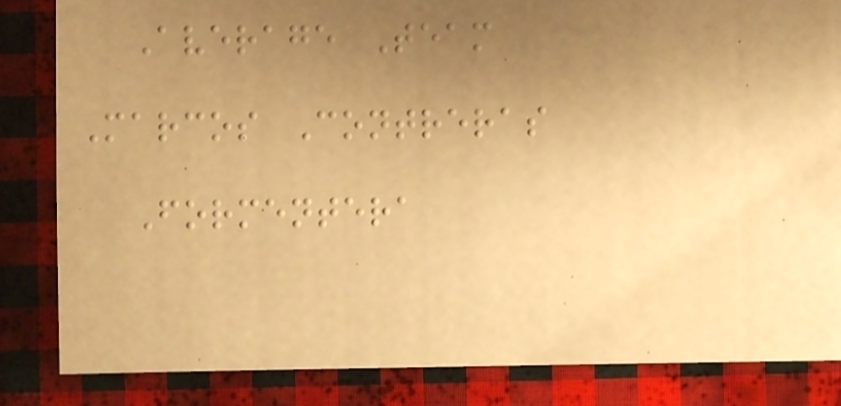Average Team
Marcos Contreras
Formentera
